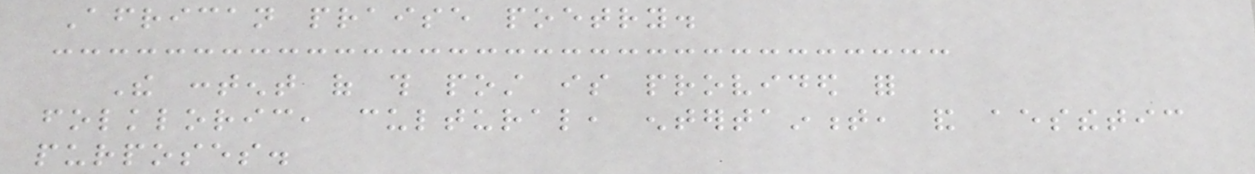African praise poetry.
The content of this post is provided for
folkloric, cultural, entertainment, and aesthetic
purposes.
